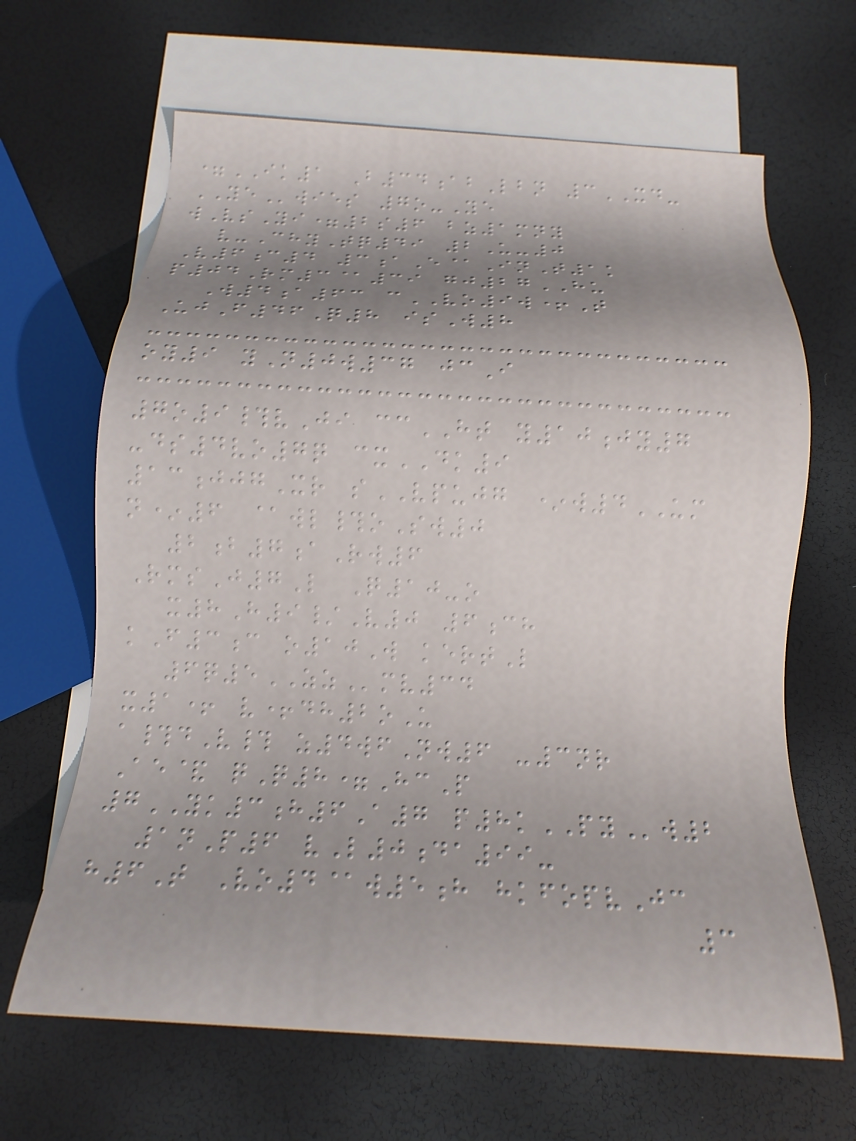=IK1 B34abLbn 3XD-
YEwies 7o-Ye
wVsYi=2s6 bz1mny
v-ChyTq49 2U-0
V6c4 3aE@InT1k
p04Rm3@39 gj27HU
W4a63 cVO9w+T
UjF46Q8 isW8
oy9 yN0w37 jcI
7o9#vJi ccHT y10jy7
-ds4vo7q cxDK9
13jjgXr sVPUJG *w4UM
n*6 @wl#oSw0
2b7aRw6
RmsJ7L Q10-o
x8H9/V0 6ch
kF3c o10W kertL
6q5ZZmv34
x1+ v+dh2oU
a#dV# z4wfNw6 -3nr
Ae& qQ8=HcP
7YK3h6A7 p8kPYw2
1nP6 vL0da99-
h6T Vo4@w5h hkfopvJc
3
